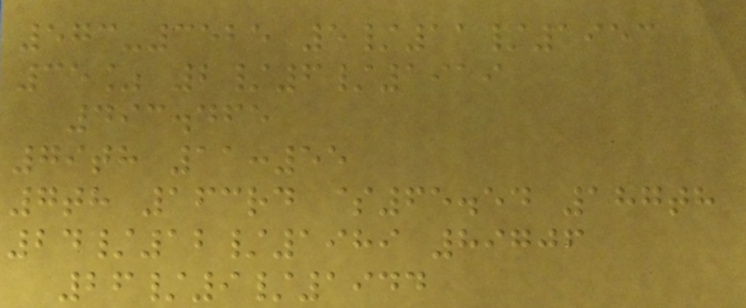573-3525 5/11/1953
35% 2/6/1919
493.465
79th 11:55
7th 163rd $65.54 187th
24/12/1989 89706
26/9/1944
